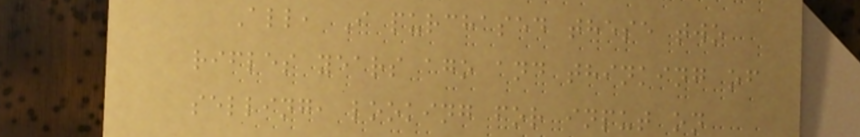All, I purchased these two
rifles years ago and thinking of
selling, looking for input on
